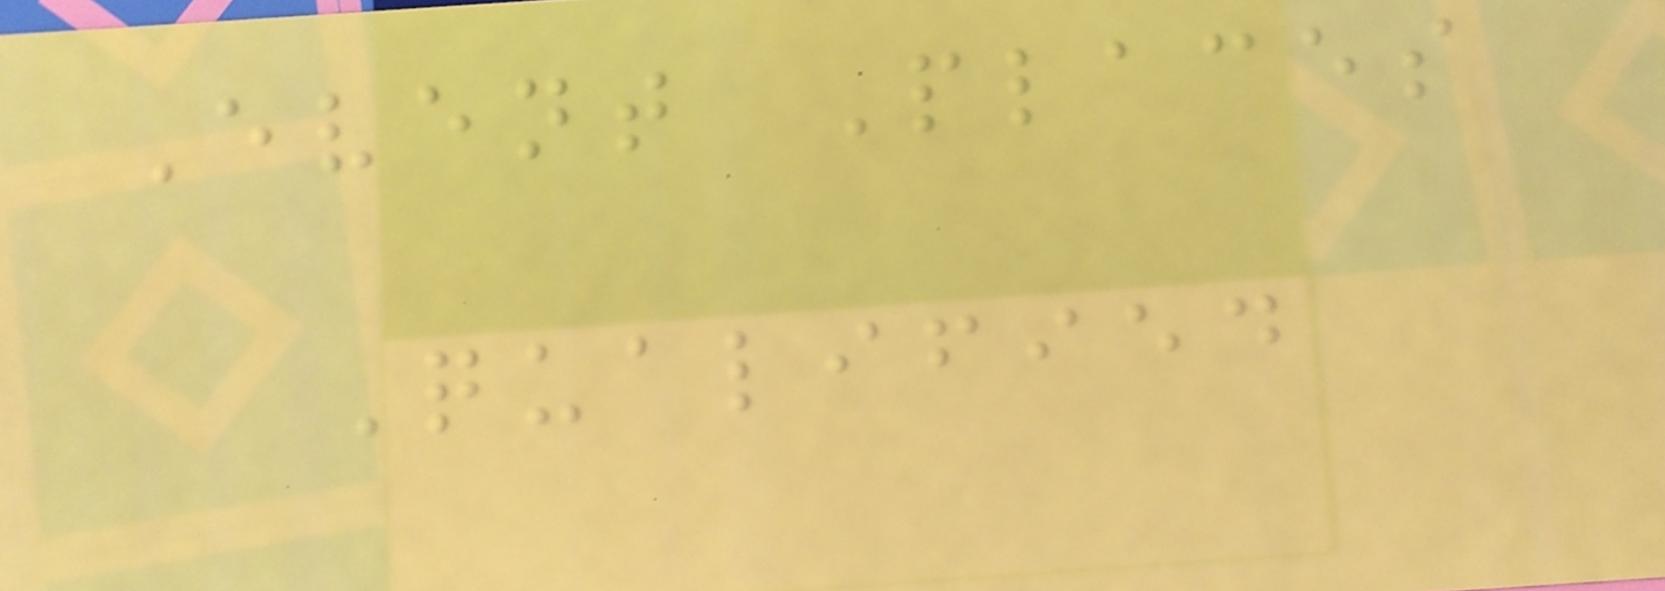Event Places
Qualified
